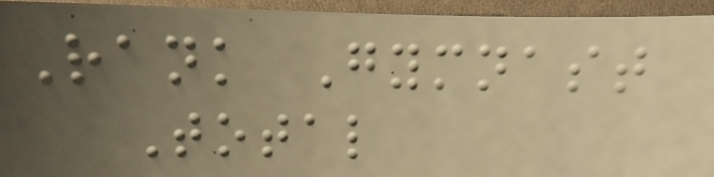Rank Gymnast
Total
